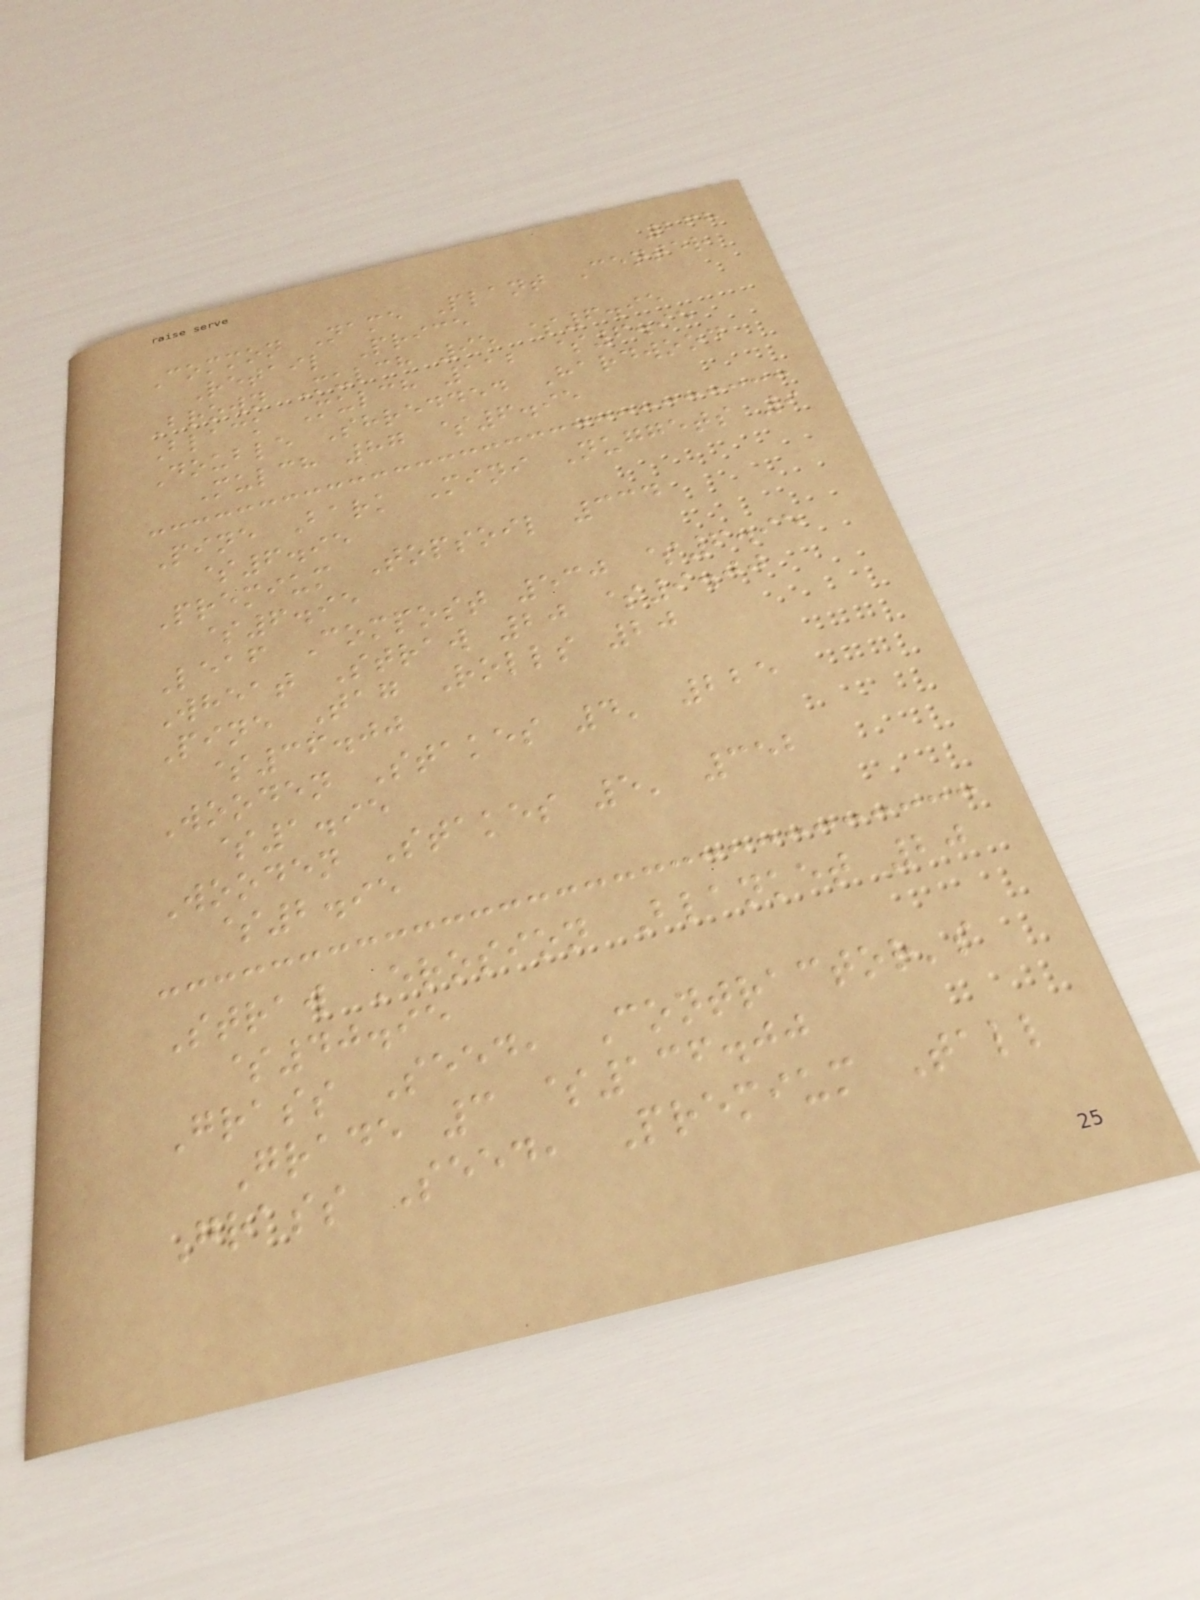268
Common Name Plant Center
Retail Price
Brown Mulch 95 $6.95
Black Mulch 112 $6.95
Double Shredded Hardwood
Mulch 87 $6.95
Pine Bark Mini Nuggets 9
$6.95
Premium Topsoil 334
$6.95
Leaf Compost 530 $6.95
Wheat Straw 20 $9.00
Pine Tag Rolls 20
$36.00
Wooden Stakes 4' 225
$1.95
Wooden Stakes 5' 352
$2.95
Straw Erosion Blanket 20
$40.95
Grass Seed, Contractor's
Grade 3 $136.00
Grass Seed, Premium Tall
